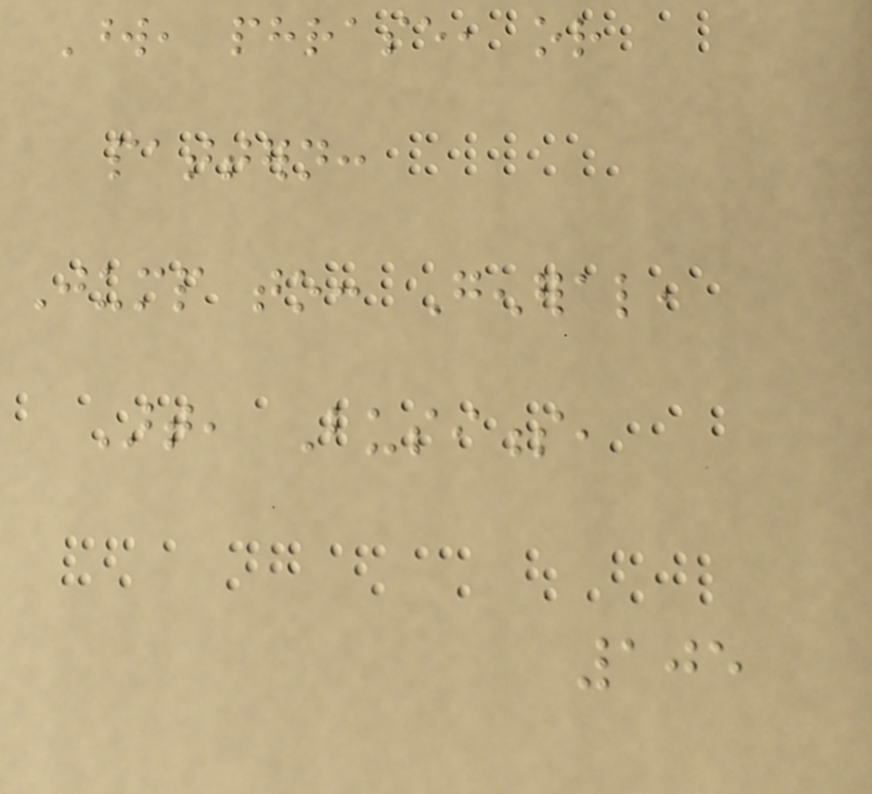Word, phrase, or
pattern:
Jump to: General,
Art, Business,
105
